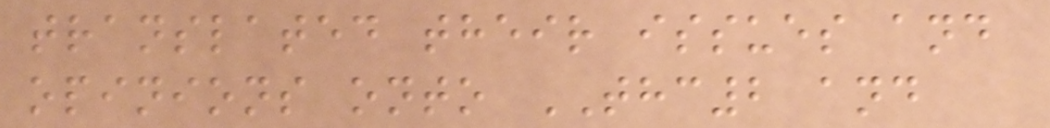translated their issues and
opinions onto THC2 and
